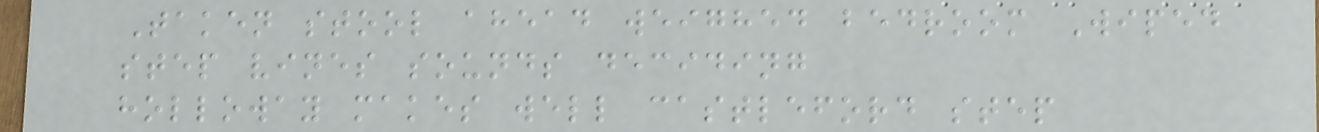Taken stool ahead weighed bedroom Wiped
step vines sounds deciding
holloway makes well castleford step
